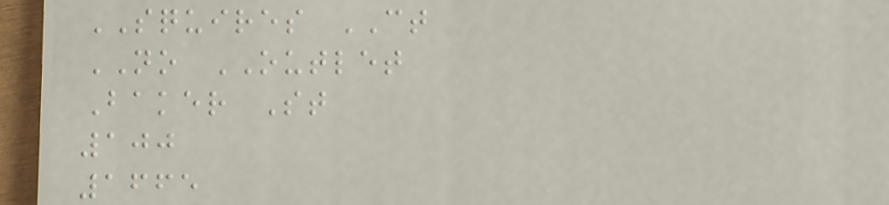SQUIRES CT
NO OUTLET
Baker St
100
1665
